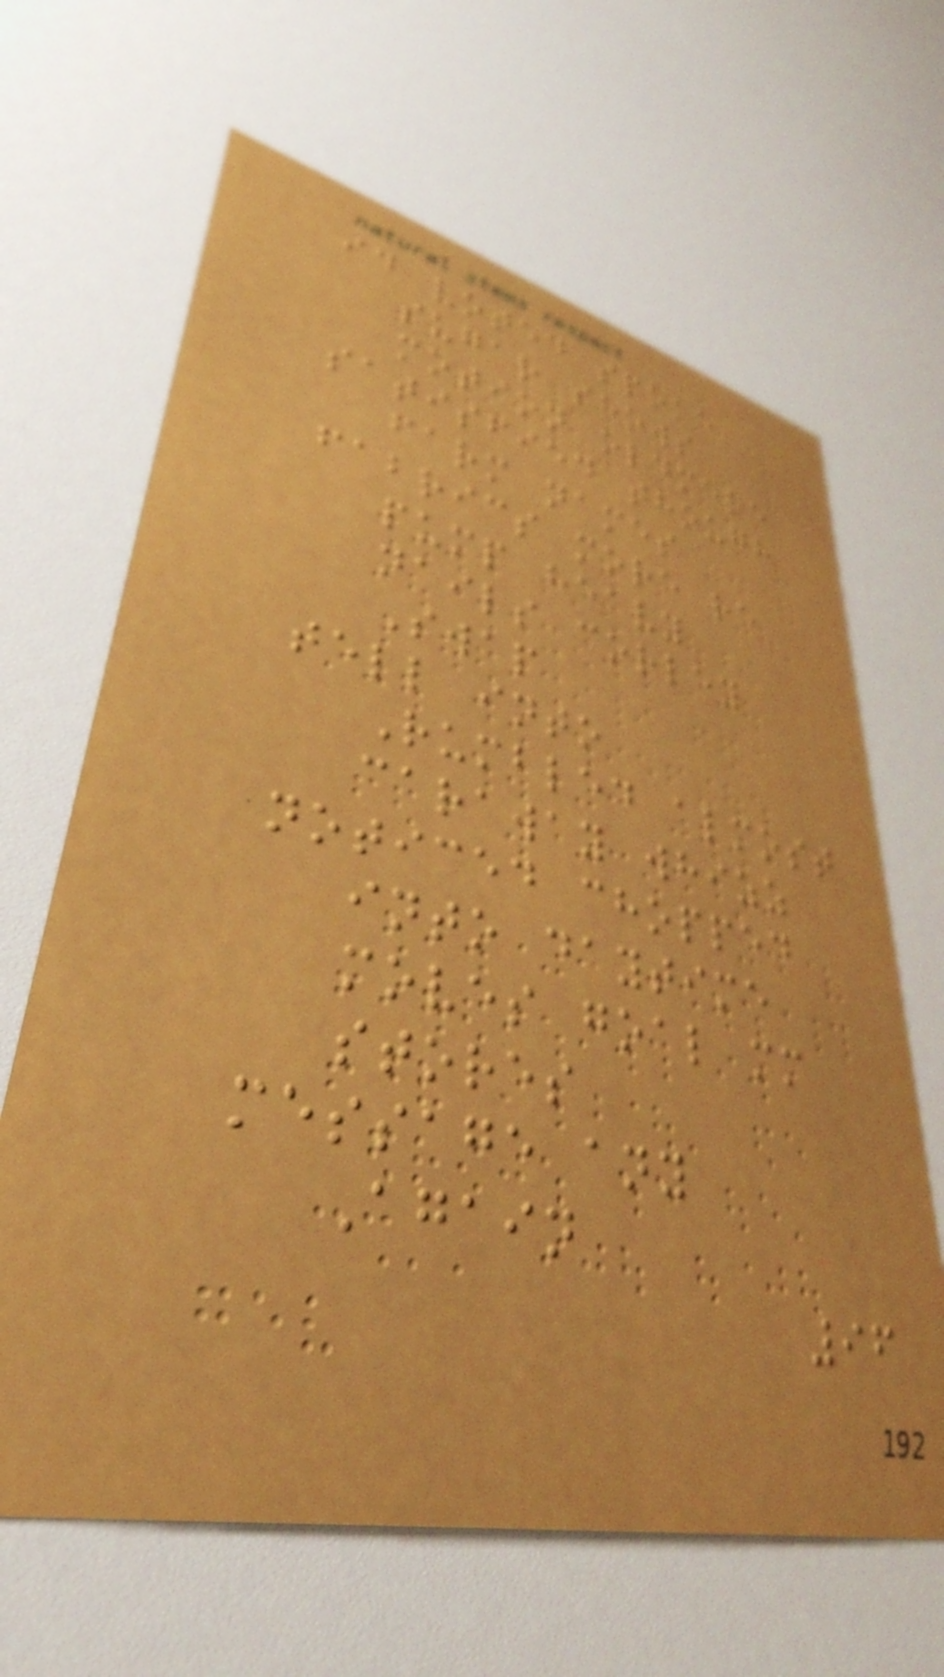id voted spoke
sugar shows
motion oldmere
satisfied though
farm names
fabrics more re
pump heavy
nails corley
Swap
tell into
Rumbled almost
caraway whizz
noticed chopped
into daytime
moves goal mm
stores
message any
Again
96
